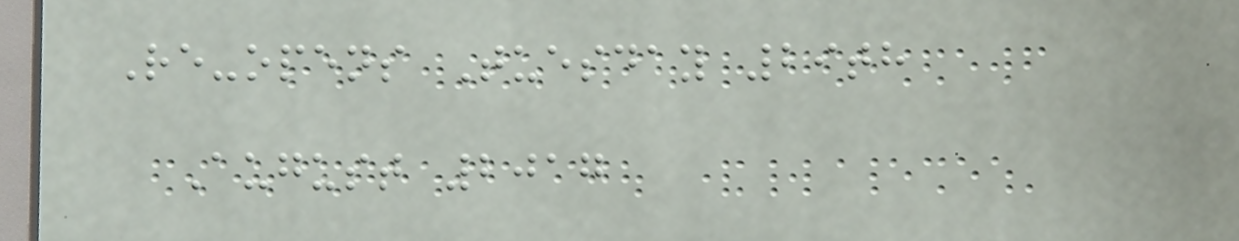Re-opens Tuesday 29th
August 2017
